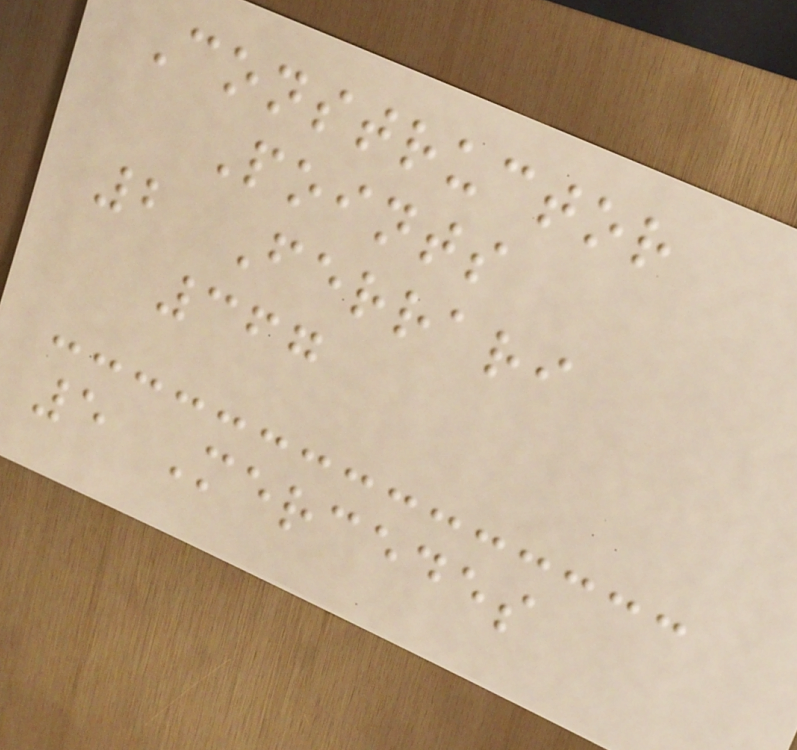Constructor
Points
2 Ferrari
367
5 Mercedes
